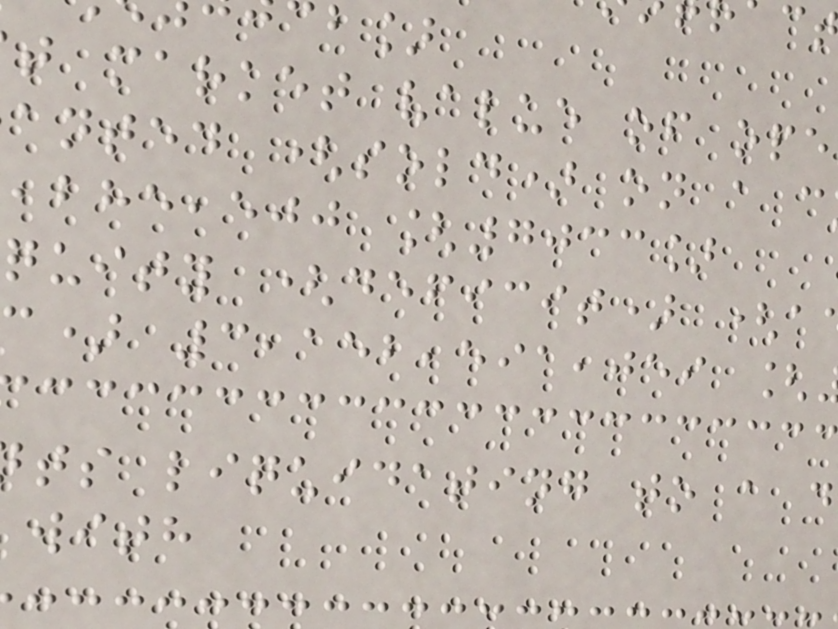t market value of ope
anted (sold) on a c
,ejj [7033]
quity (deficit) (a
) 3,152,591,059 [
ts liquidating to a d
